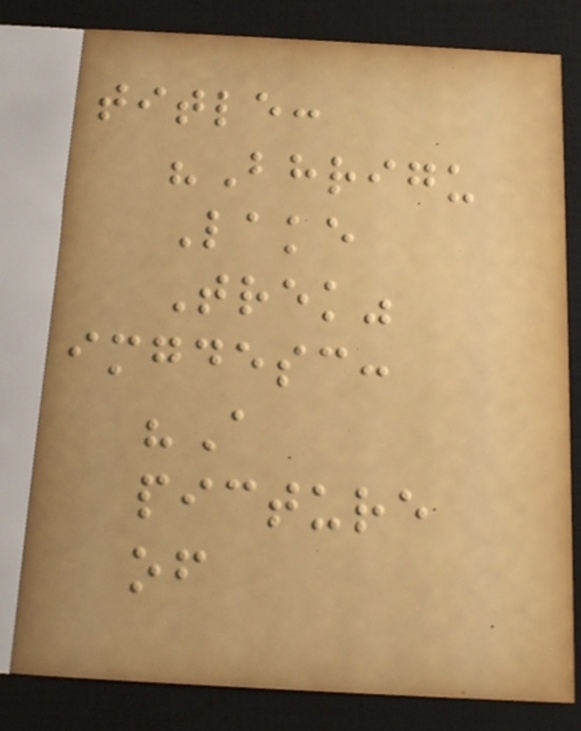title:
"Bhrigu
Lake
Trek"
imgdesc:
"A
picture
of
